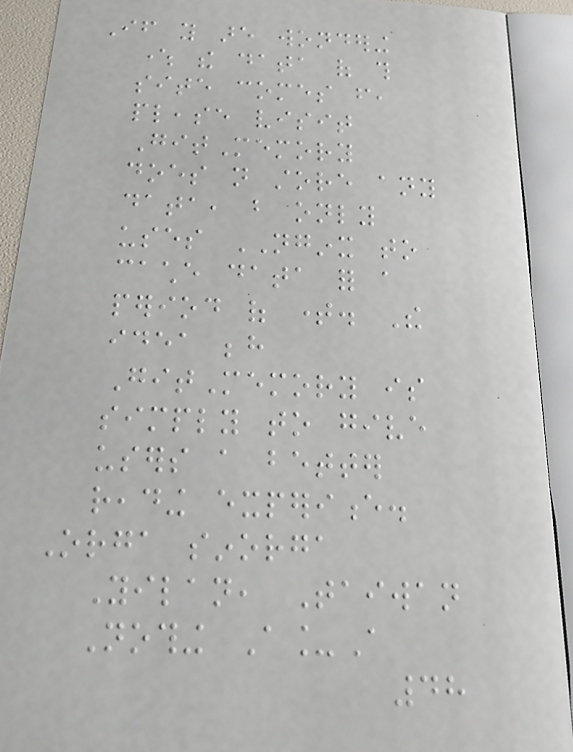If you are wondering
where the data of this
site comes from,
please visit
GitMemory
does not store any
data, but only
uses NGINX to
cache data for a
period of time. The
idea behind
GitMemory is
simply to give
users a better
reading experience.
Orga sinorga
Yilan, Taiwan
Nothing A_A
48
